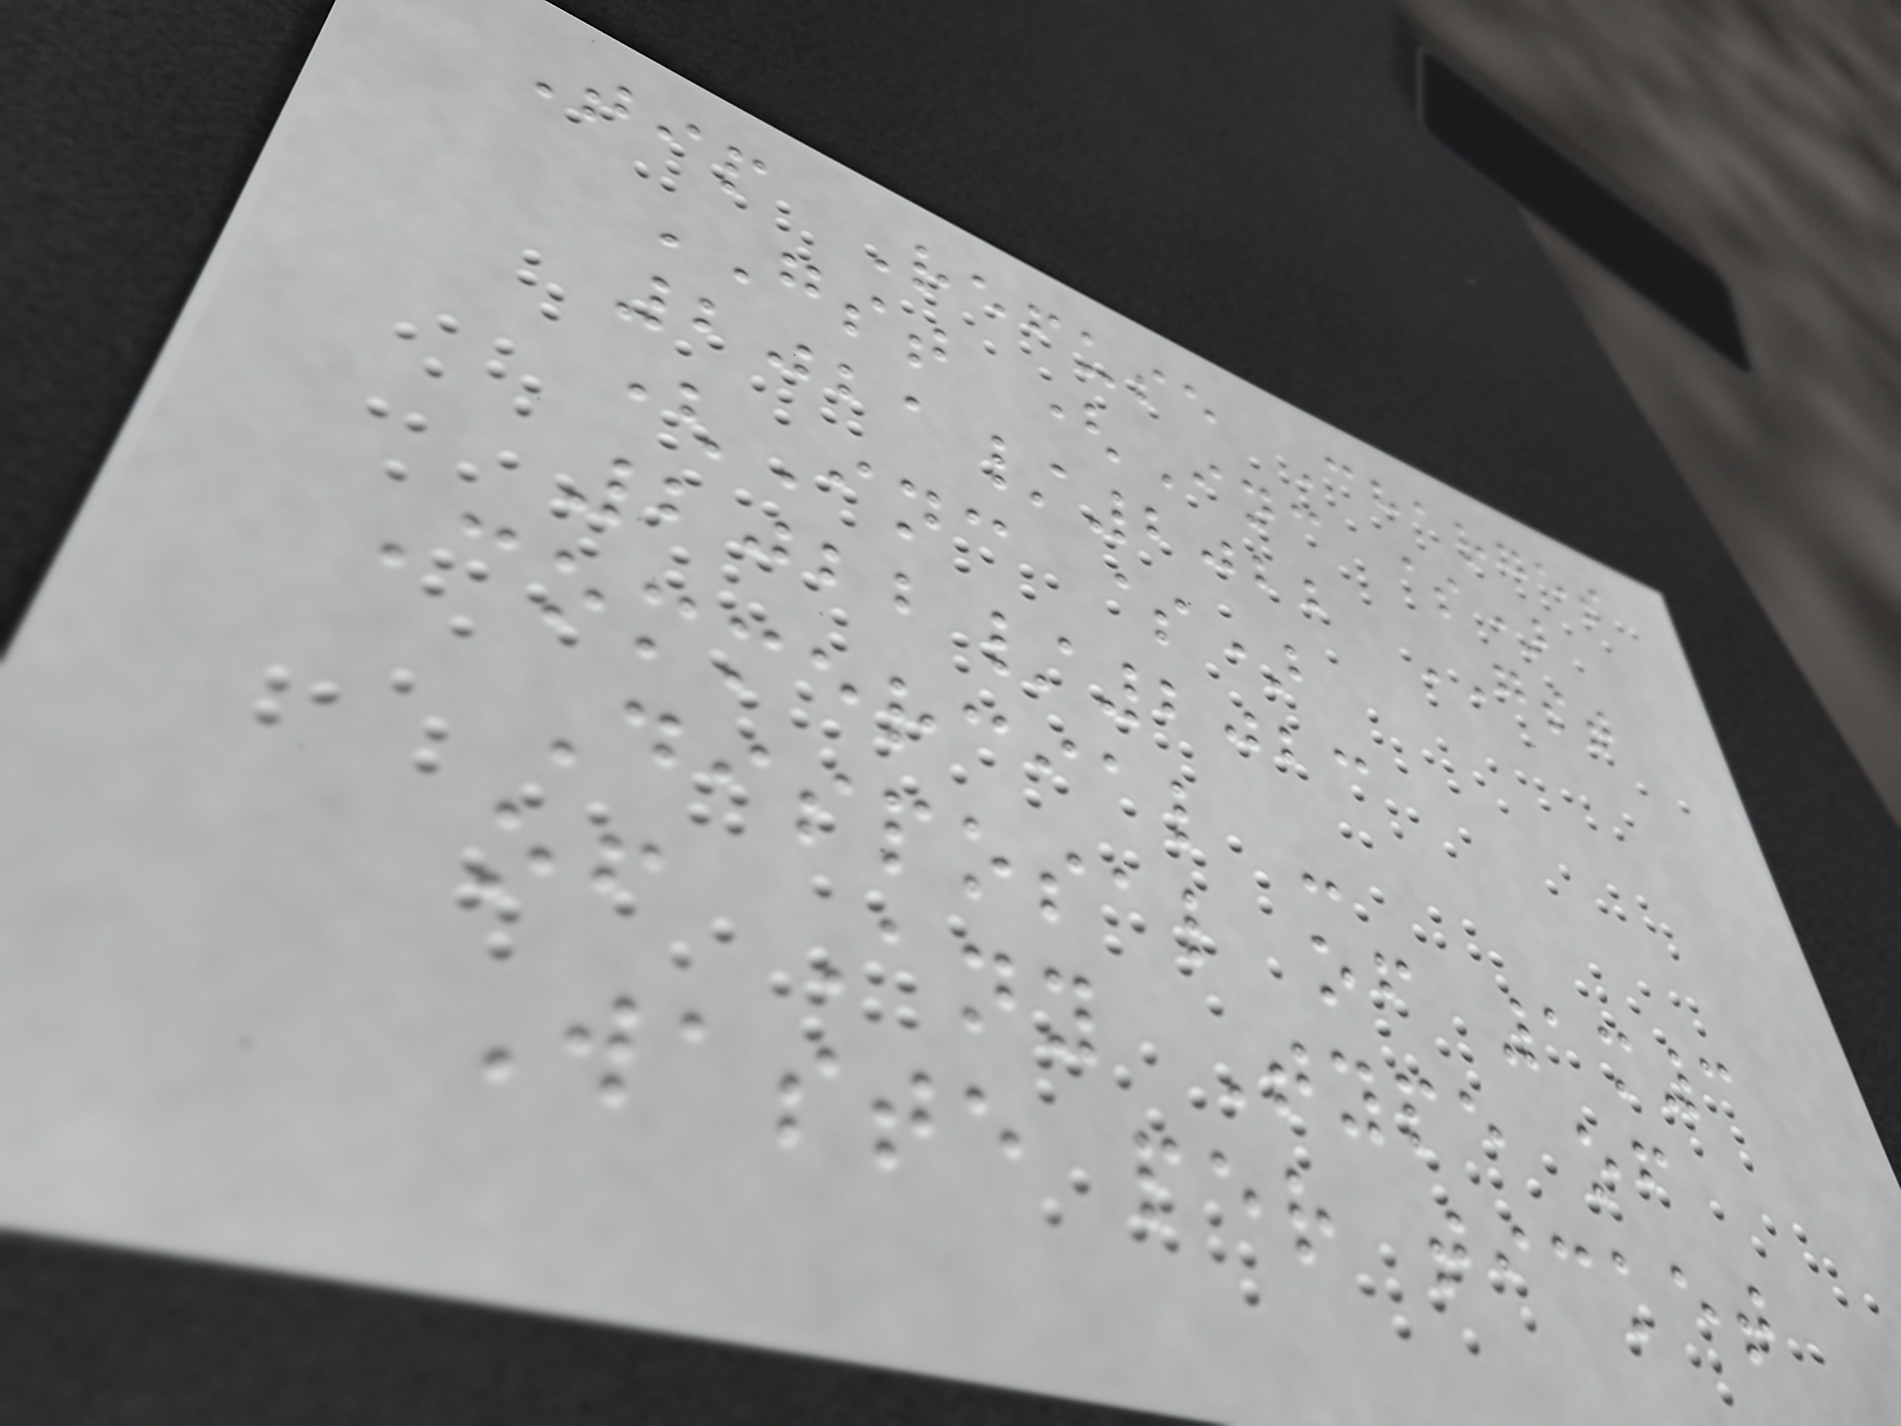Tip Refuse Charges
GST (Inc $)
2021/2022 GST
(Inc $)
2022/2023
Commercial -
Disposal of 1m3
of Any Type of
Waste per ticket
